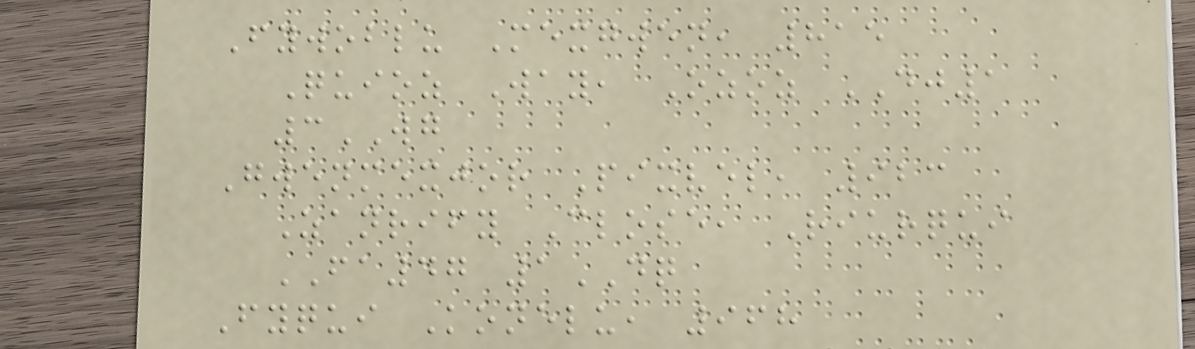Fywoblu Mexgwen, 815
Quioz Way, Ozoz DJ1
3WG
Gwenmexjor Pixvel, 923
Zanrify Close, Riurqui
FA47 1DQ
Fyqui Konelu, 968
